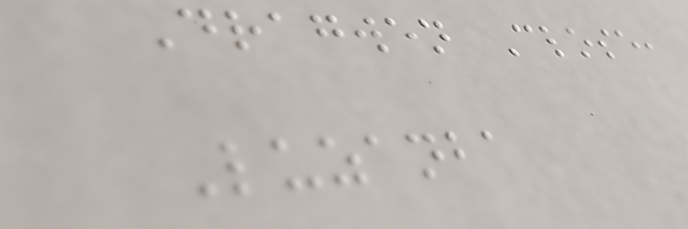Dragwen Close,
Luzanba
